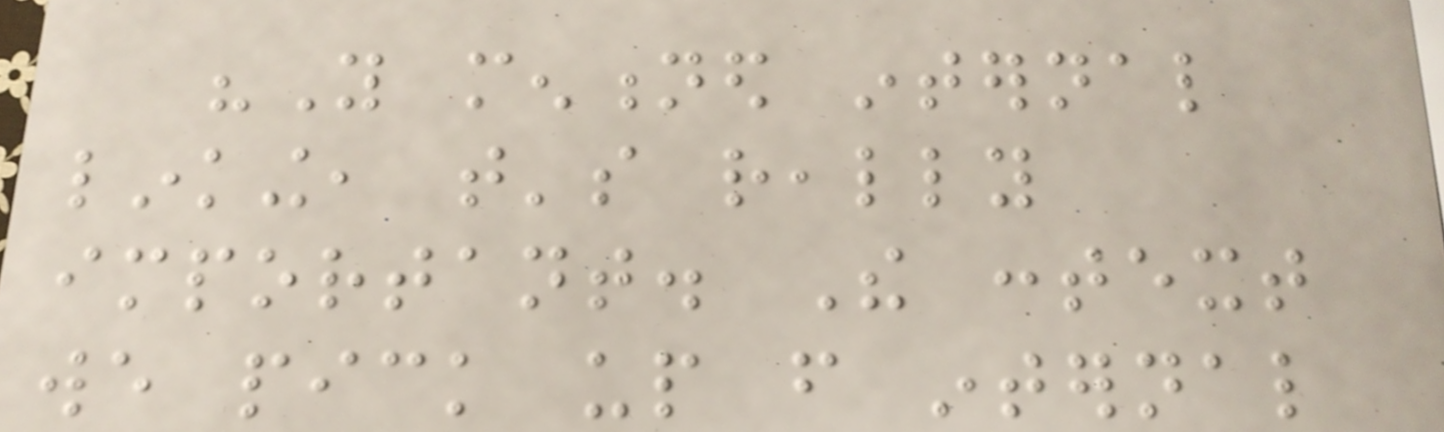"You mentioned internal
linking, that's really
important. The context
we pick up from internal
